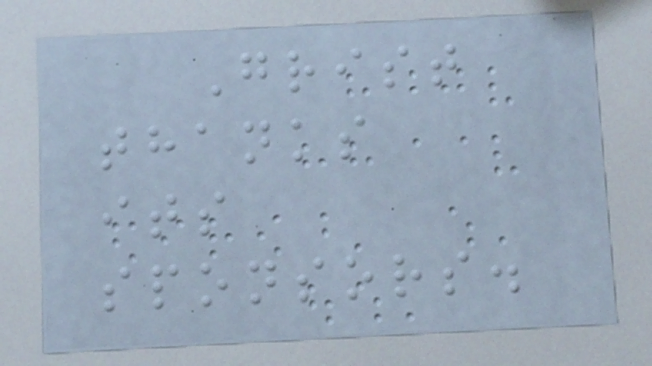Grist
thanks
its
sponsors.
